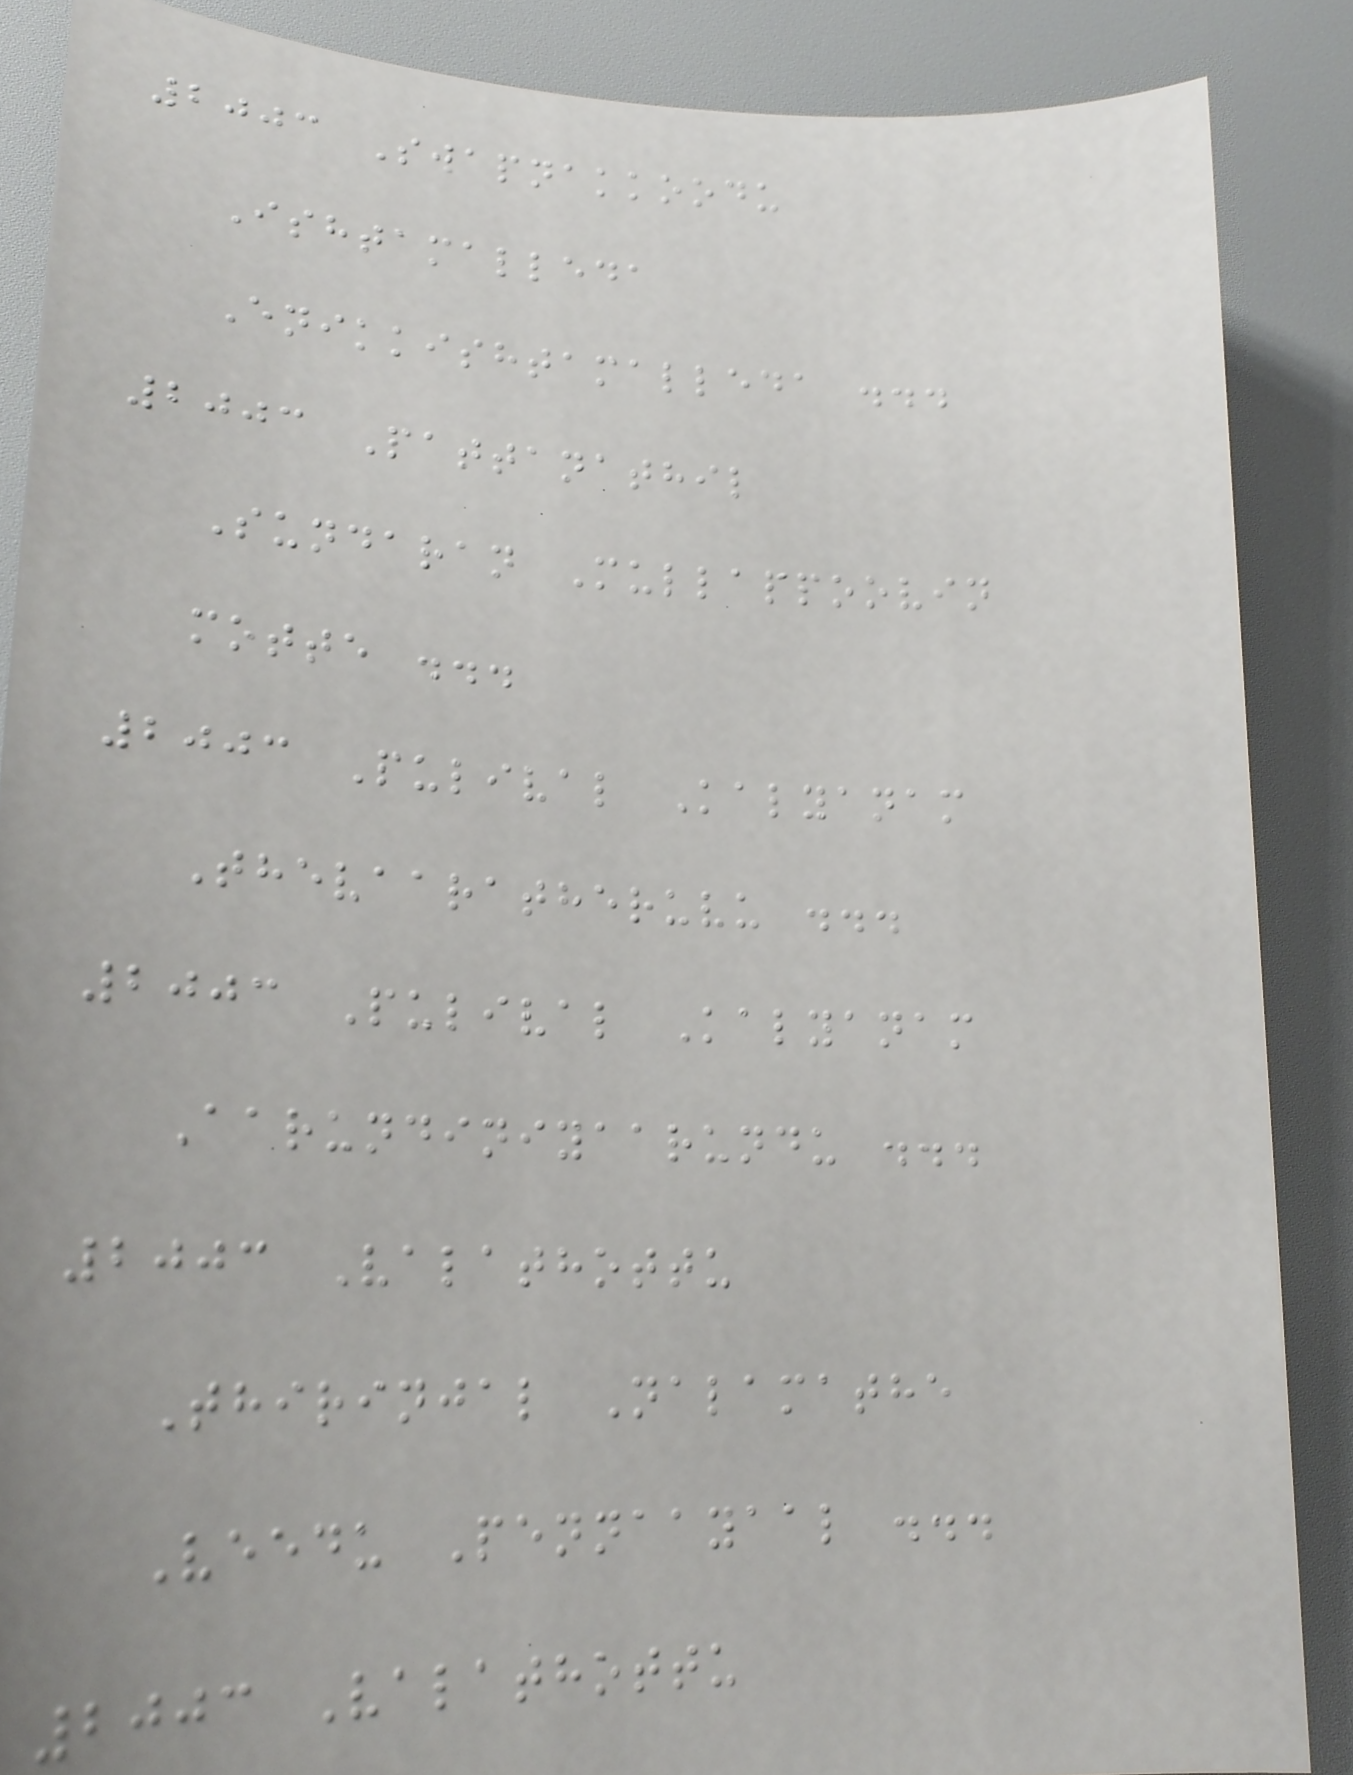2003 Swapnakkoodu
Ishtamalleda
Enikkishtamalleda ...
2003 Pattanathil
Sundaran Mullappoovin
motte ...
2003 Pulival Kalyanam
Thevaaratheruvu ...
2003 Pulival Kalyanam
Aarundiniyaarundu ...
2003 Valathottu
Thirinjal Nalamathe
Veedu Pennaayaal ...
2003 Valathottu
